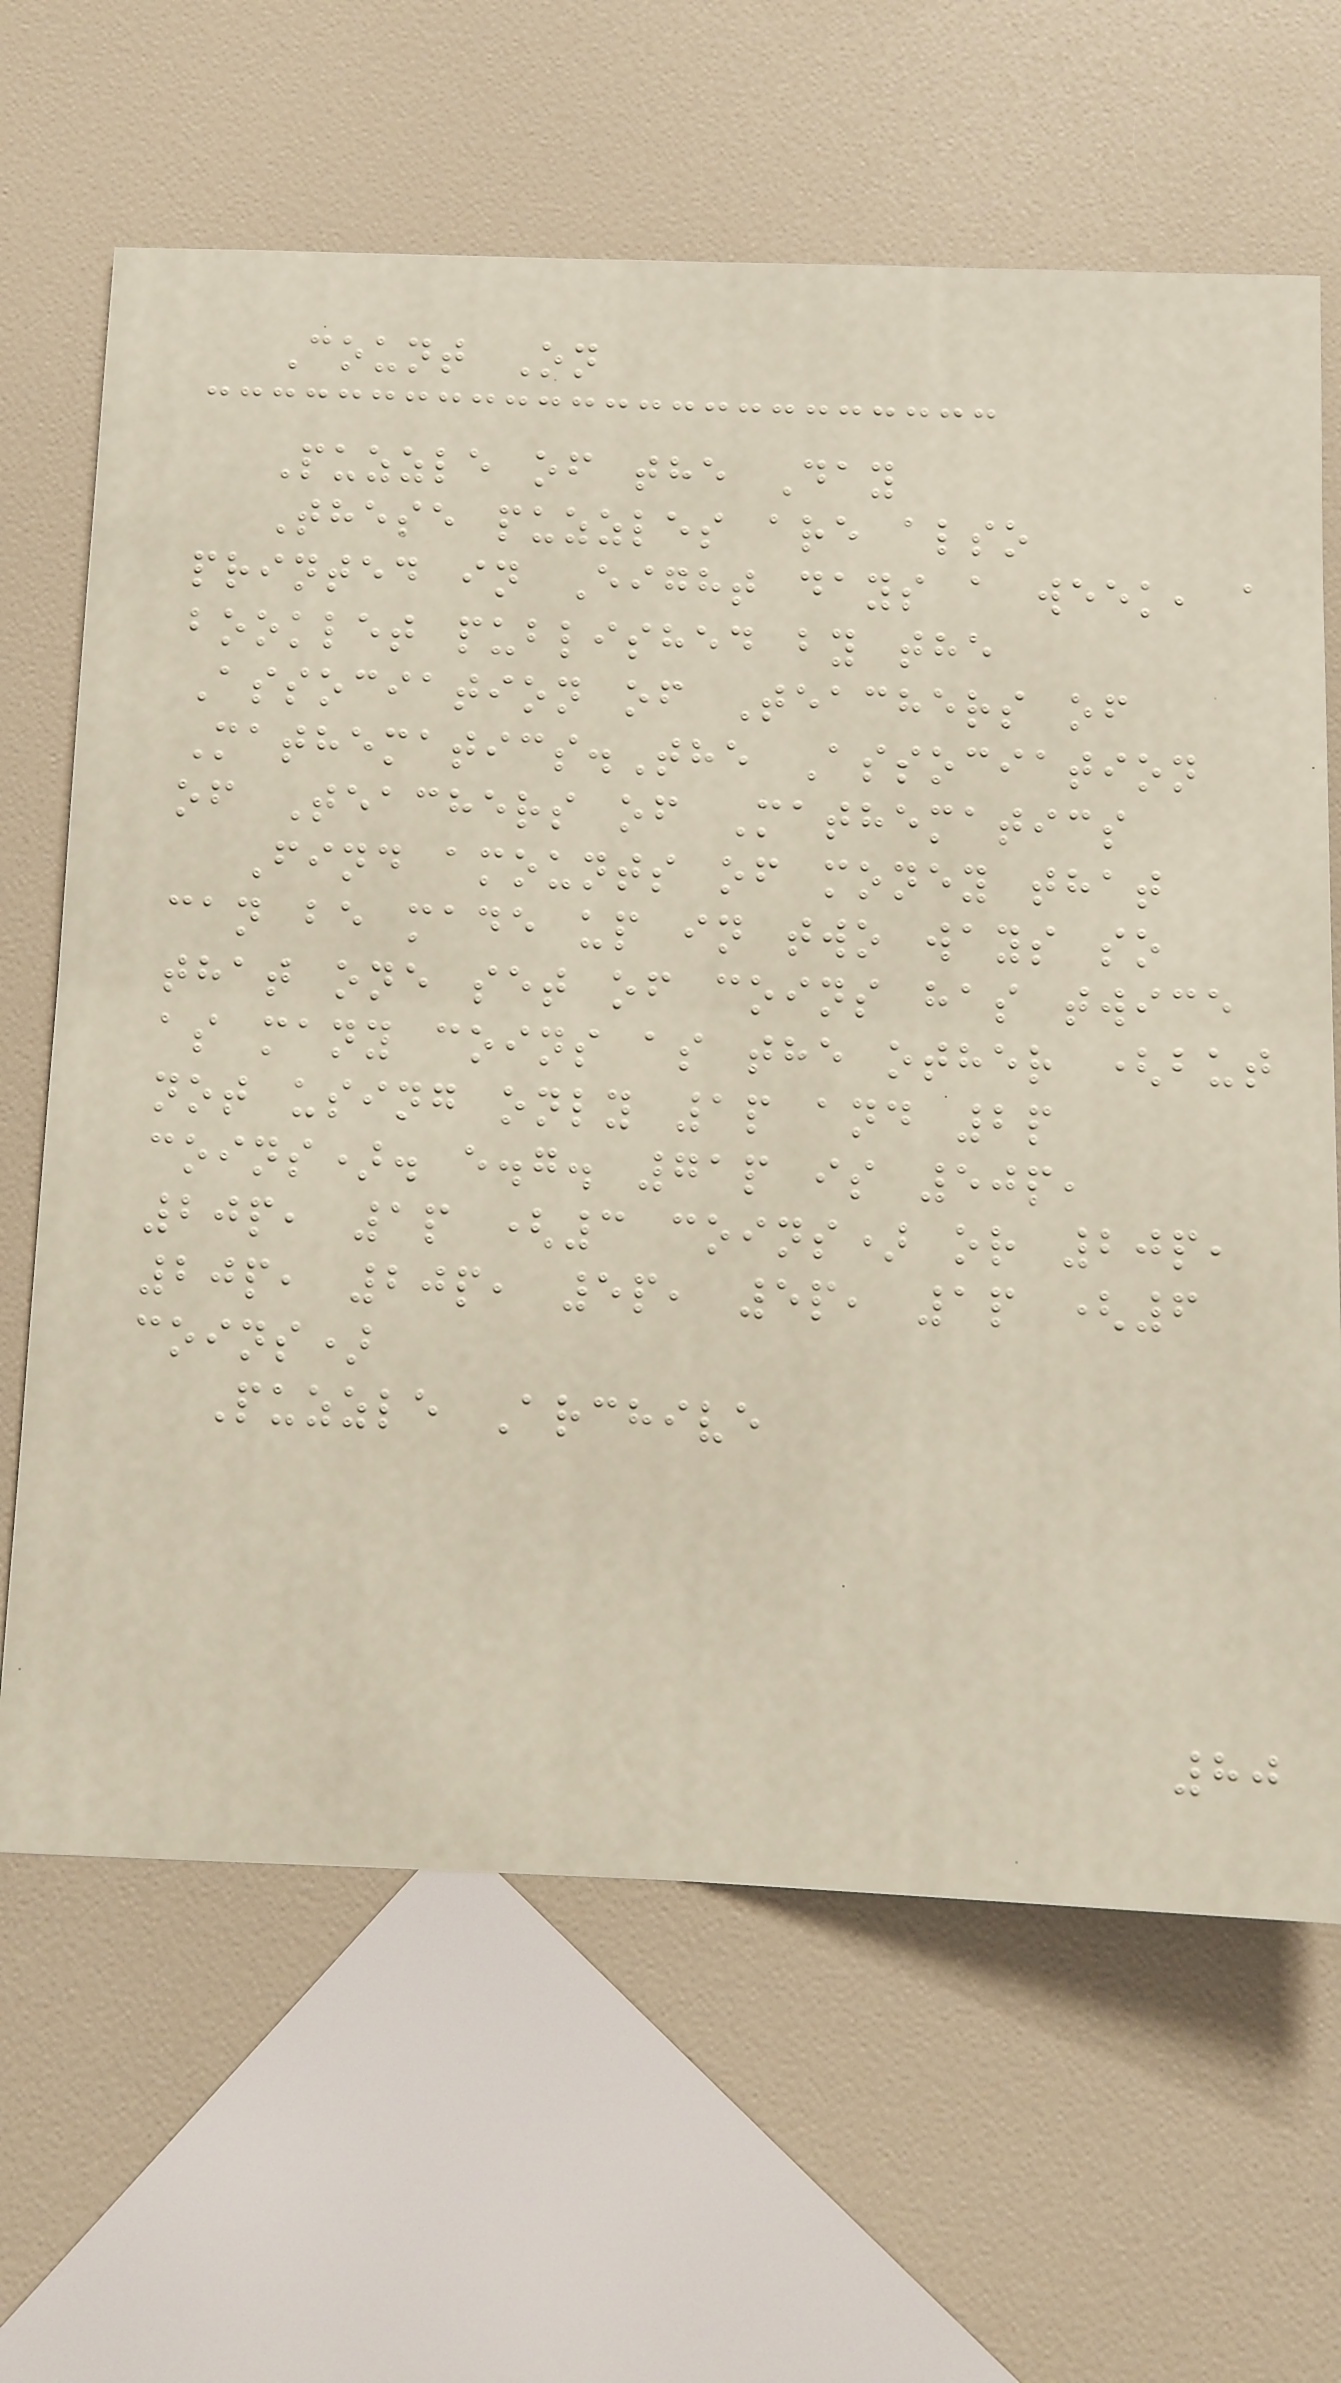Count On
Puzzle of the Day
These puzzles are also
printed in Eight days a week, a
booklet published by the
Association of Teachers of
Mathematics.The Association
of Teachers of Mathematics
Find amounts of money that
can be made up in two ways so
that one set of coins has twice
as many coins as the other (but
not using only 1p and 2p
coins). e.g. 71p is 50p,
20p, 1p (3 coins) or 20p,
20p, 20p, 5p, 5p, 1p (6
coins)
Puzzle Archive
80
